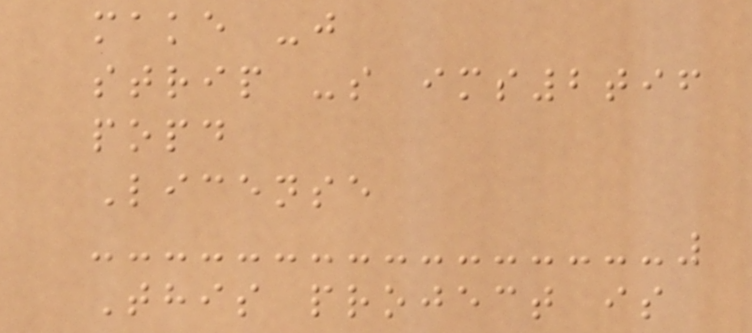make -j
strip -s ims2tif
popd
License
This project is
